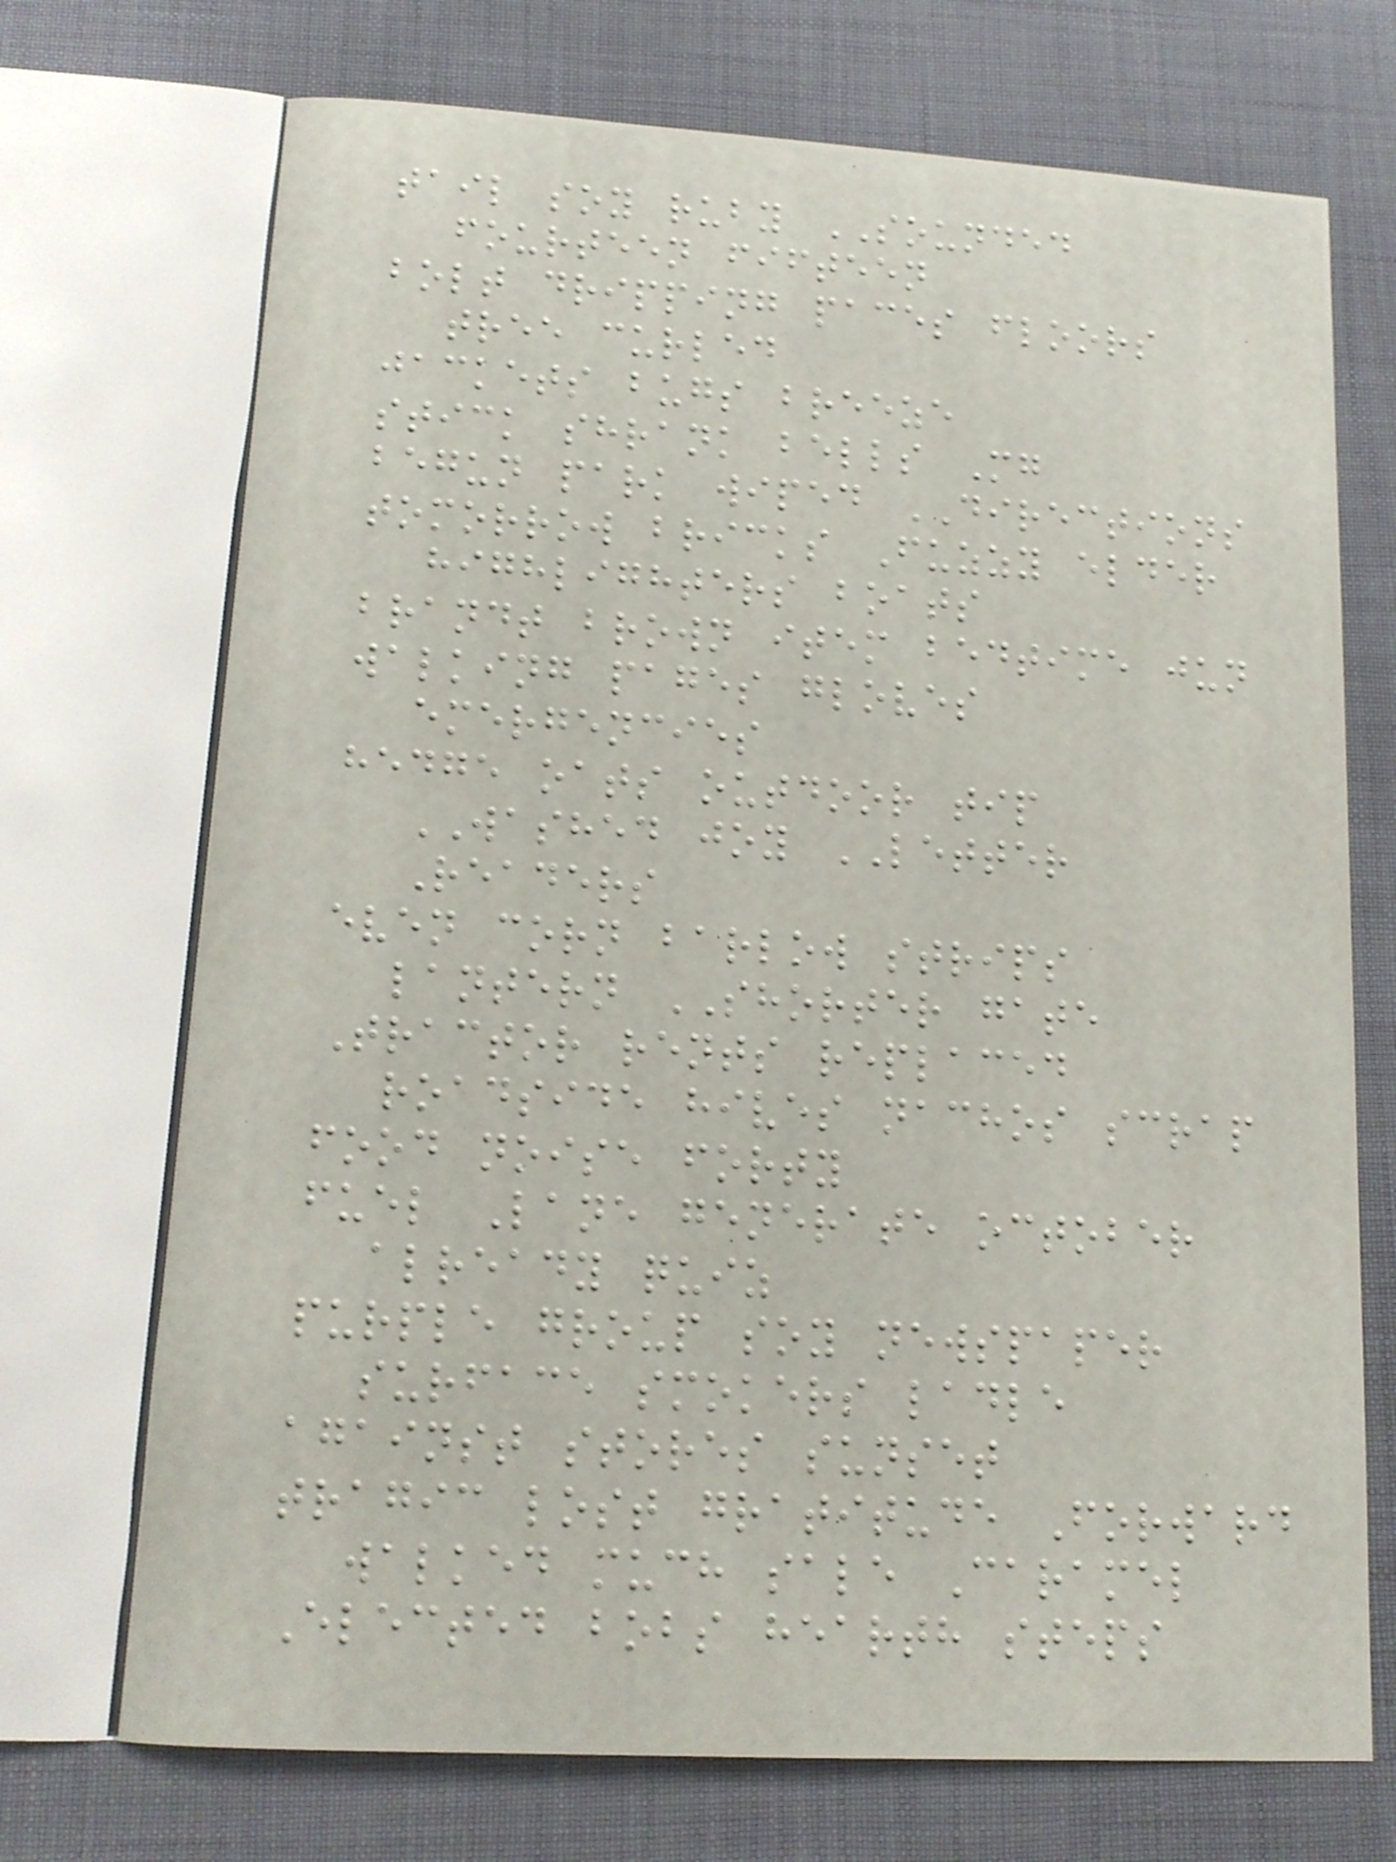tail soy ruby SOUNDED
fourteen fifteen
bolt dripping paces floors
tree curled
jackets bugs breeze
stick shrank bells Mg
begun park wiped DIRECTIONS
tomorrow bricks Fuzzy elder
highlighters boats
brandt brown item bedtime jun
walking pages gloves
emergencies
hedge oats outdoor tip
WASHED joy LETTER
Readers
even corn barlow strips
lantern SHORTER gate
Tractor rents replaced
roadside hives nachos scrap
food noise forty
fuel Lane generate october
already quiz
purple group soy newspaper
surface smokers ladle
against stores sunset
tragic lost gratitude Forward
walked much sale Caramel
Elected bobs hearth steps
